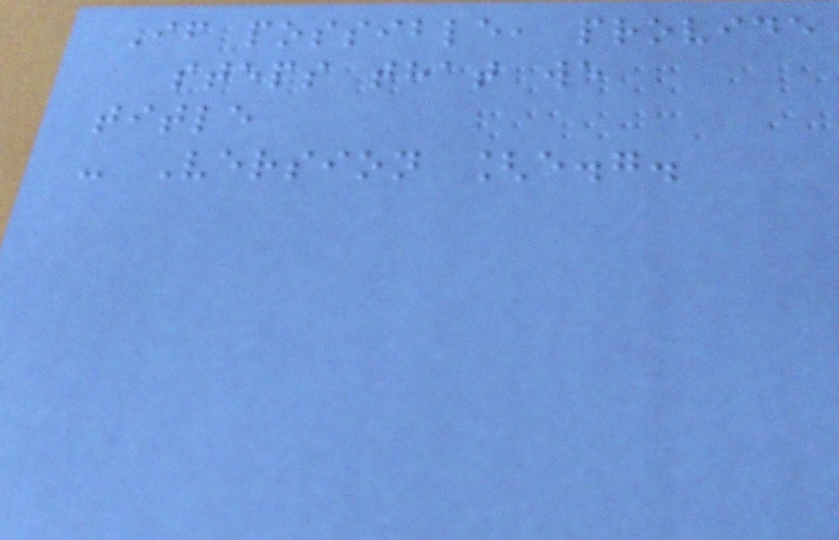If possible, provide
steps that we
title
- Version [e.g.
